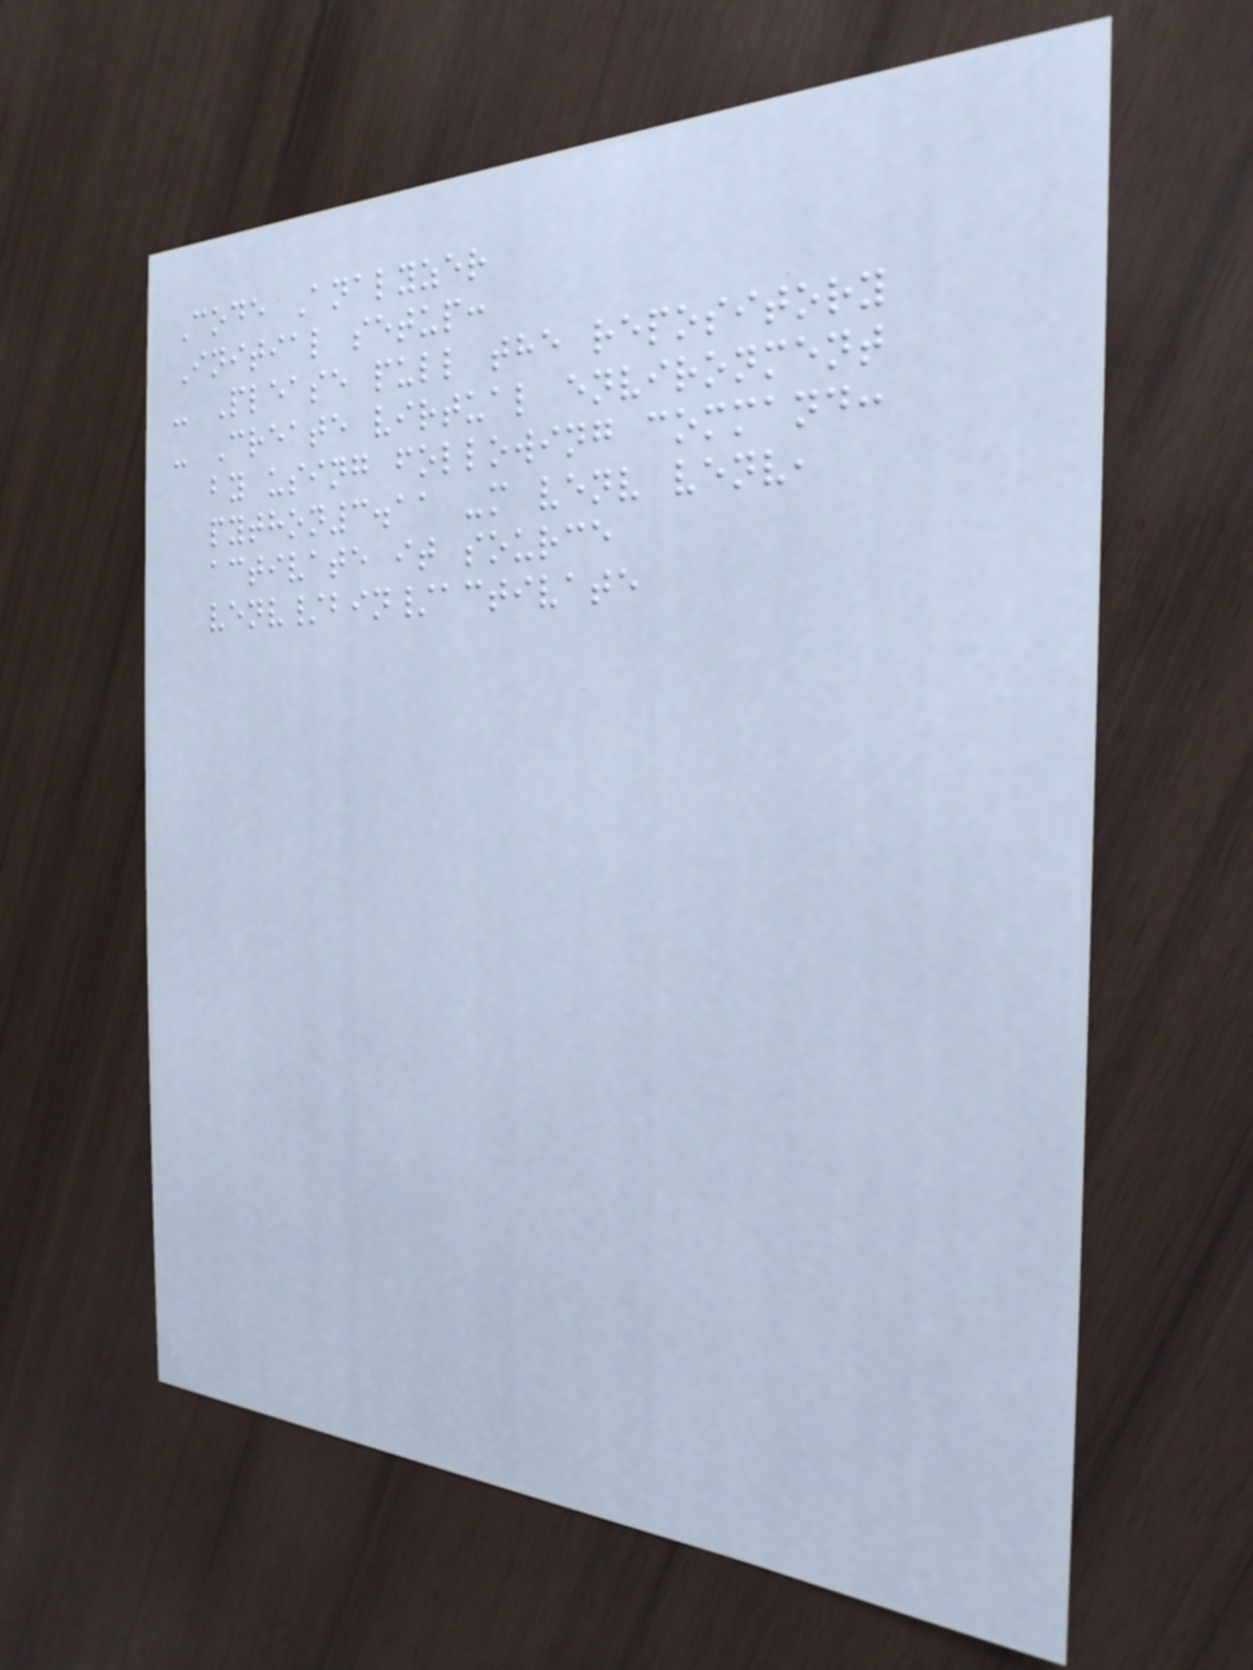Code Analyzer
Initial setup:
- Please pull the repository
- Create virtual environment
by using following command:
python3.11 -m venv venv,
activate it source
venv/bin/activate
